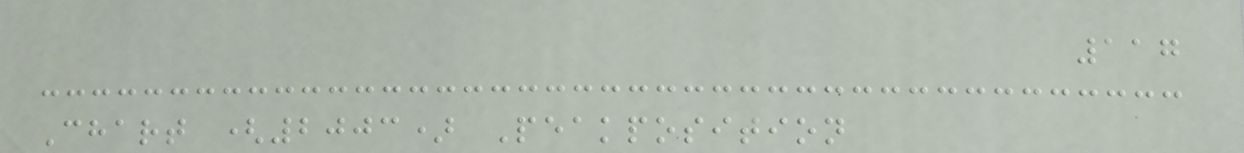117
Chart (2003) Peakposition
